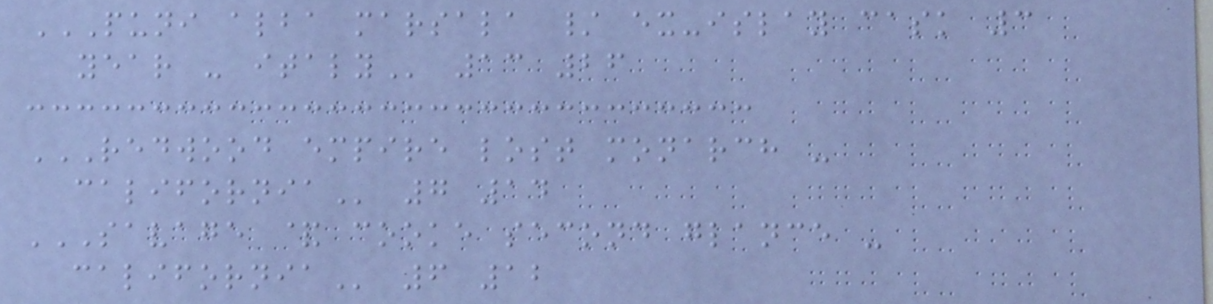PUNI ALBA MARSALA / EX-ISLAY CASK 3
YEAR - ITALY 13 26
REDWOOD EMPIRE LOST MONARCH -
CALIFORNIA 7 14
SAVAGE & COOKE SECOND GLANCE -
CALIFORNIA 6 12
